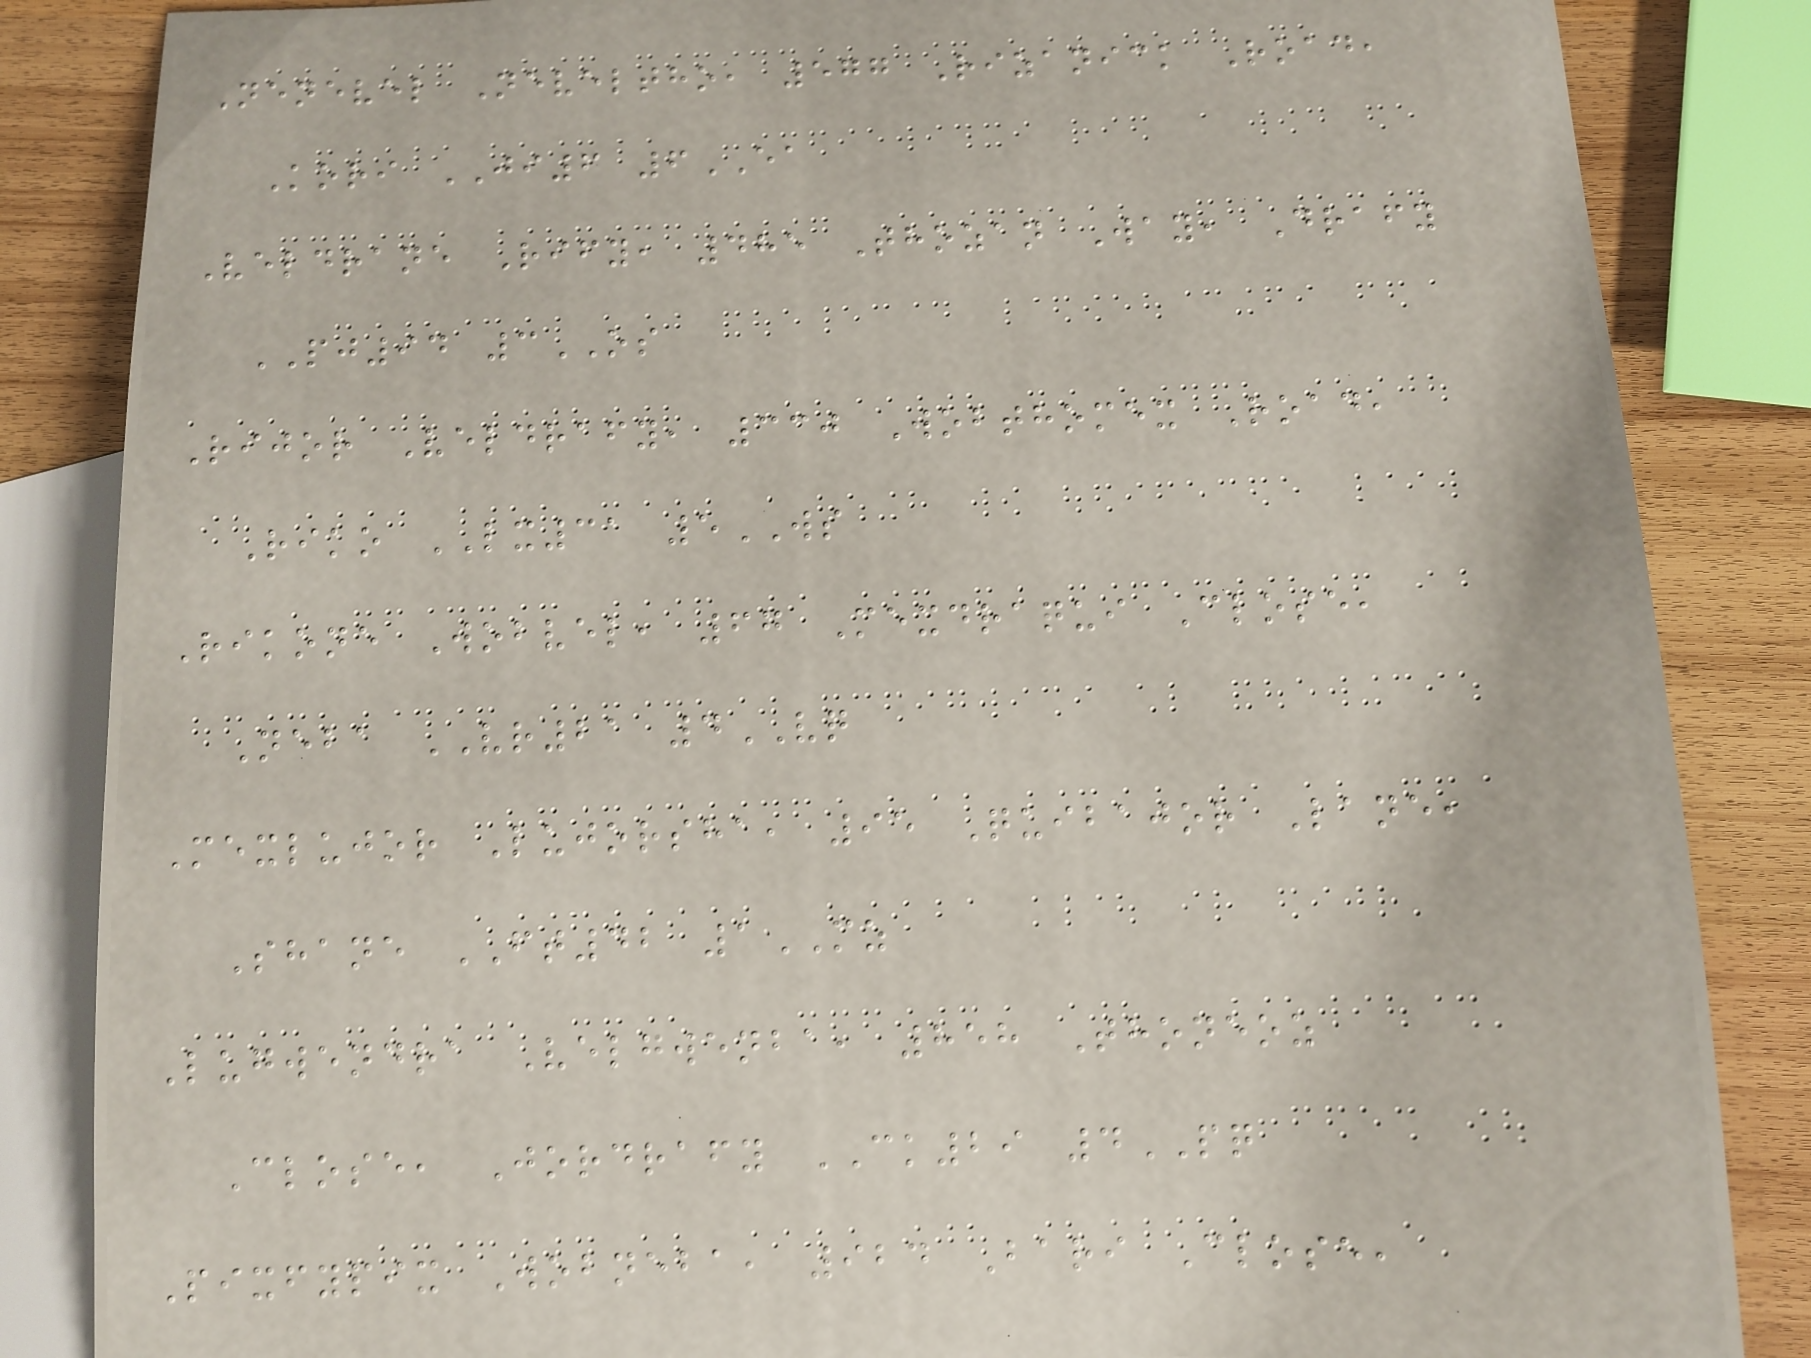Nenevel Neveltho, 577 Rizanick Road,
Kori JI6 6EA
Veldrane Rify, 485 Thozan Way, Drafy
PJ94 3OS
Rijor Veldrafy, 330 Wobthomex Road,
Riko LX31 5WS
Rikone Wobvel, 67 Mexdraqui Close,
Neba VR21 4VQ
Mexlujor Lujorsha, 95 Quibajor Lane,
Shane FT42 1MZ
Lugwendra Velgwenba, 858 Thoneoz
Close, Jordrafy CK29 4PQ
Pixfypix Wobneba, 924 Bari Close,
